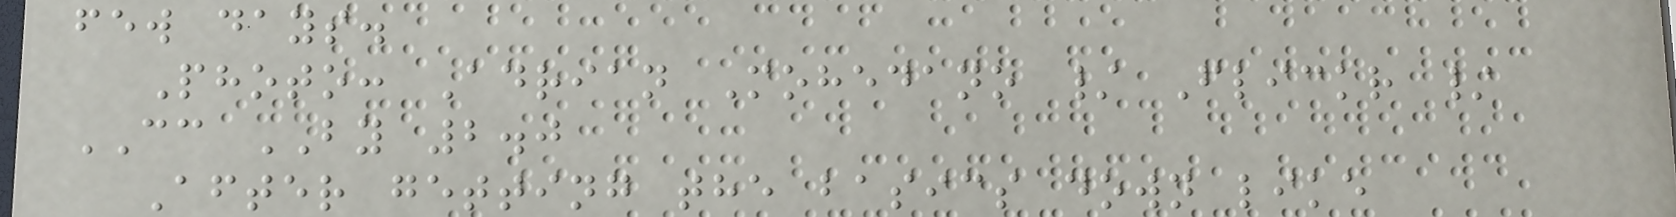few days.
Photo: Adrian Mohedano / Flickr /
CC BY 2.0
After getting the basics down like
